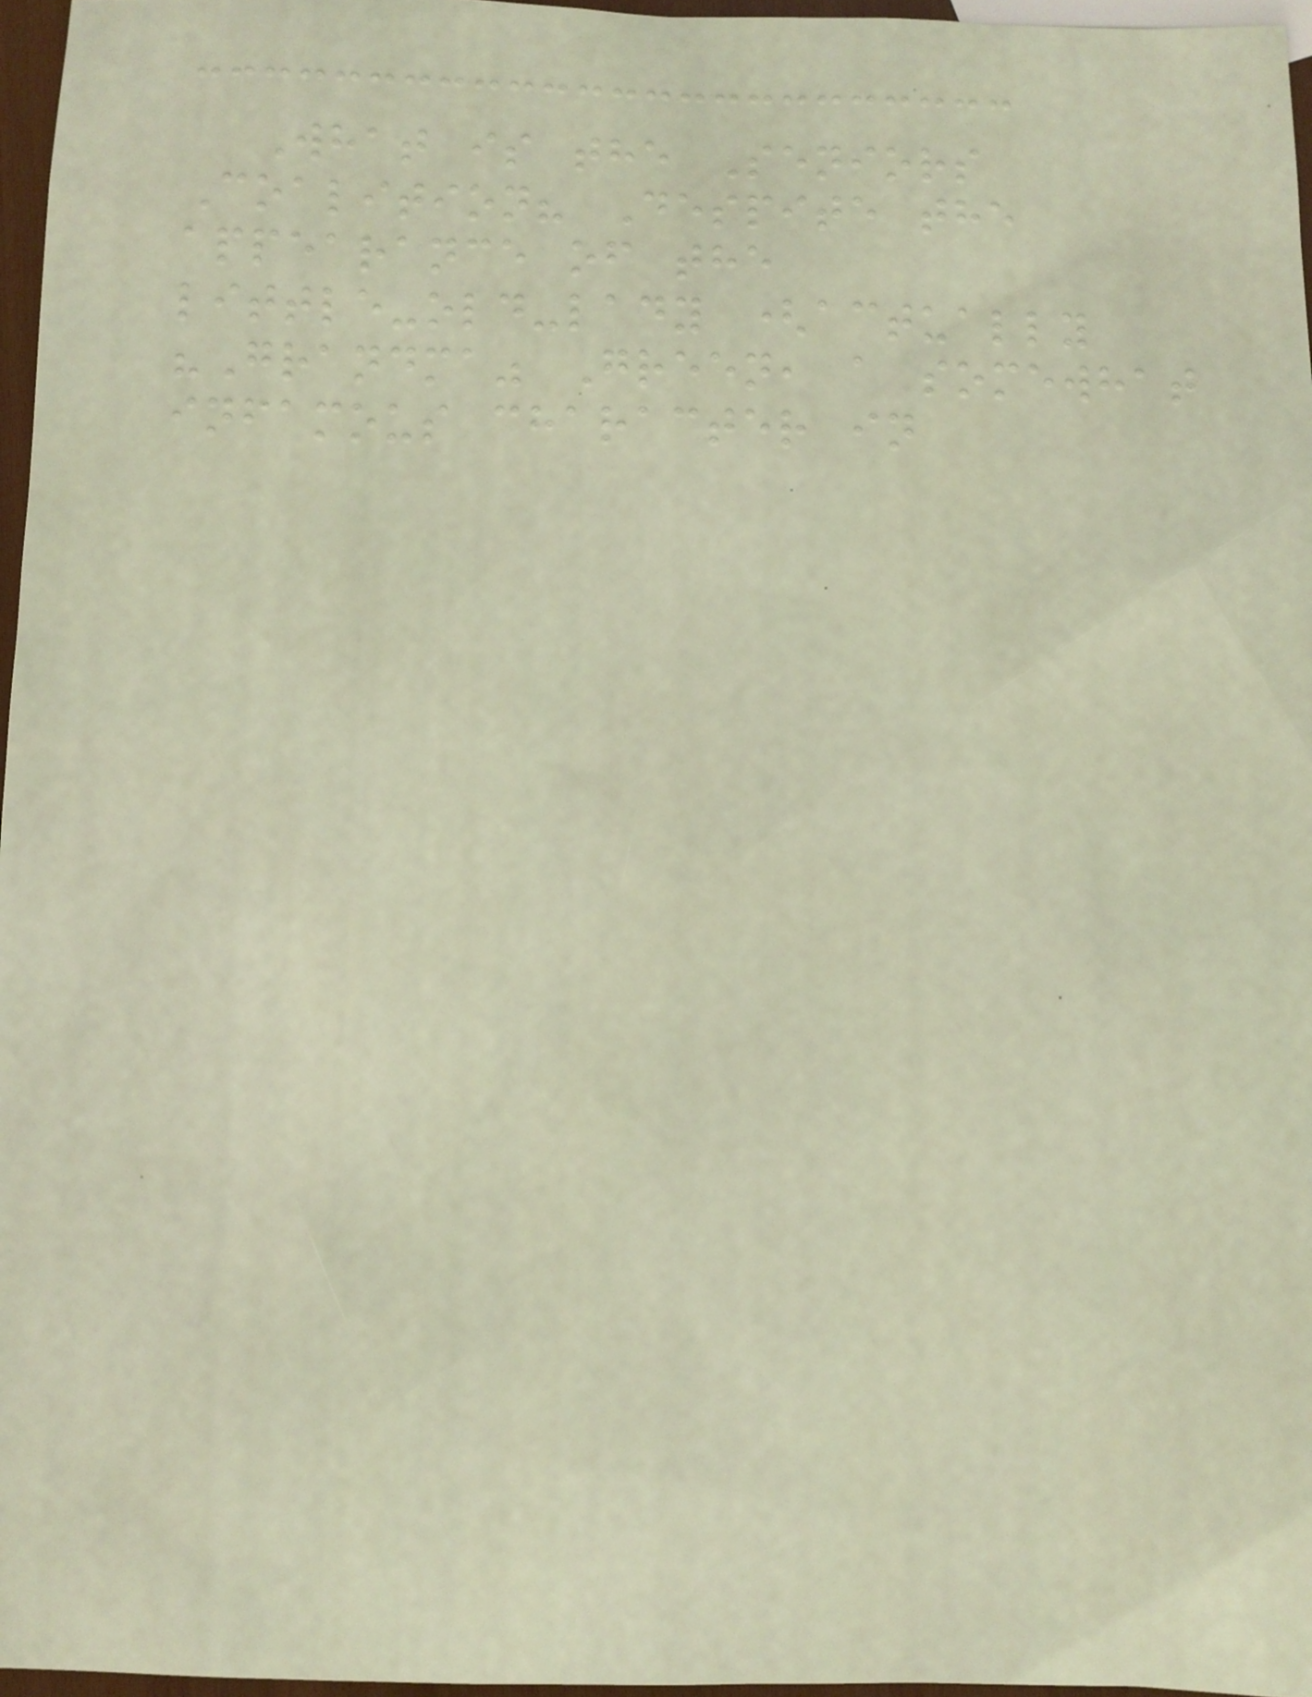What is the Seniors
Coalition? Despite the
appearance of the
little-old-lady (actually
"Grandma" Green, a somewhat
infamous character in
